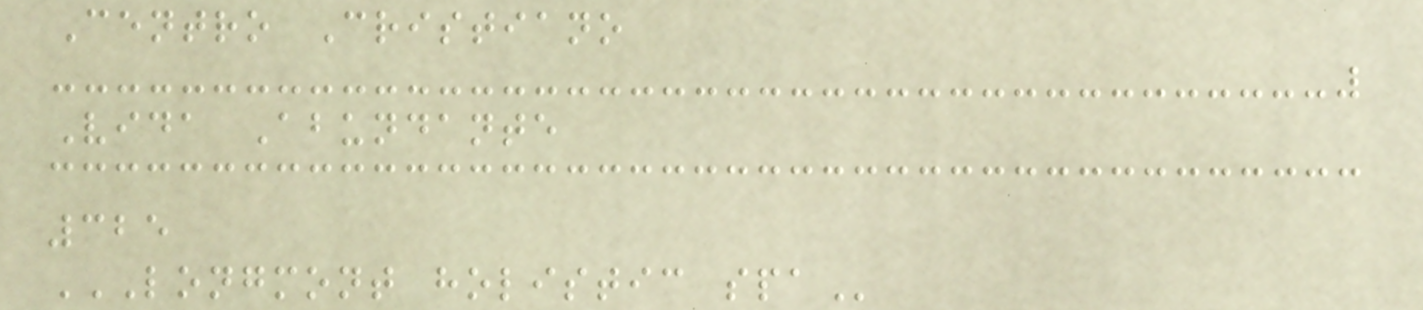Centro Cristiano
Vida Abundante
325
LONGMONT HOLISTIC SPA
